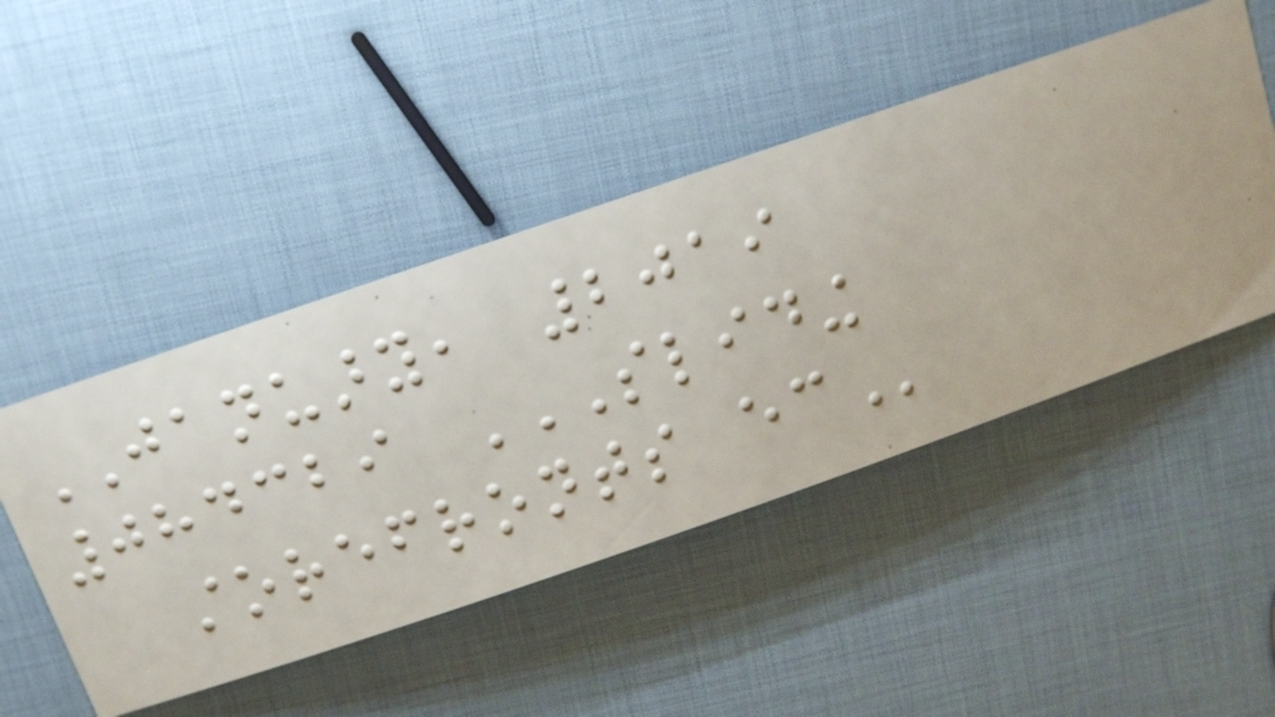JANUARY, 2019
084329 SLIDING
STOREFRONTS EC
